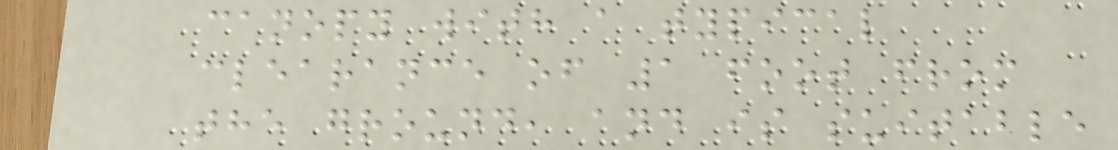canopy with a typical
clearance of 1 foot from
the ground, and is suitable
